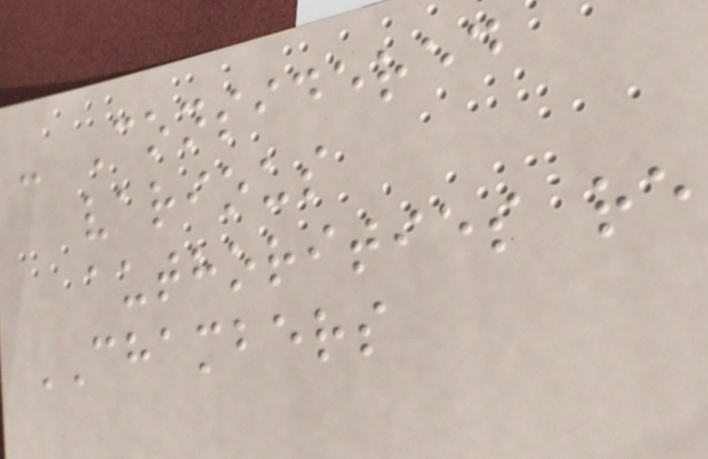- Considered
various
authorities re
CHAMBERS
